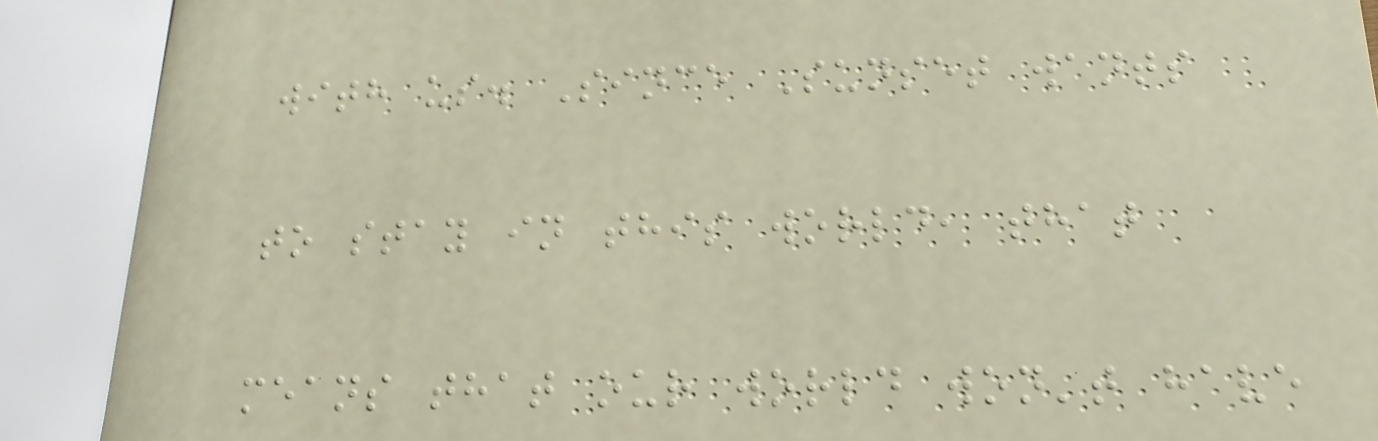with us. Since Sunset wants
to stay in this world, that
means that our world won't have
